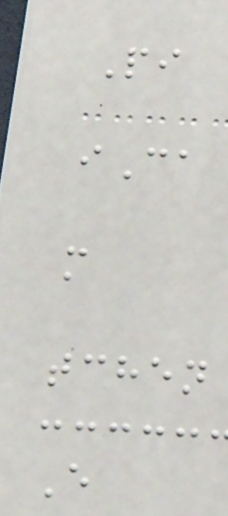Pi
iCa
m
tchen
E
